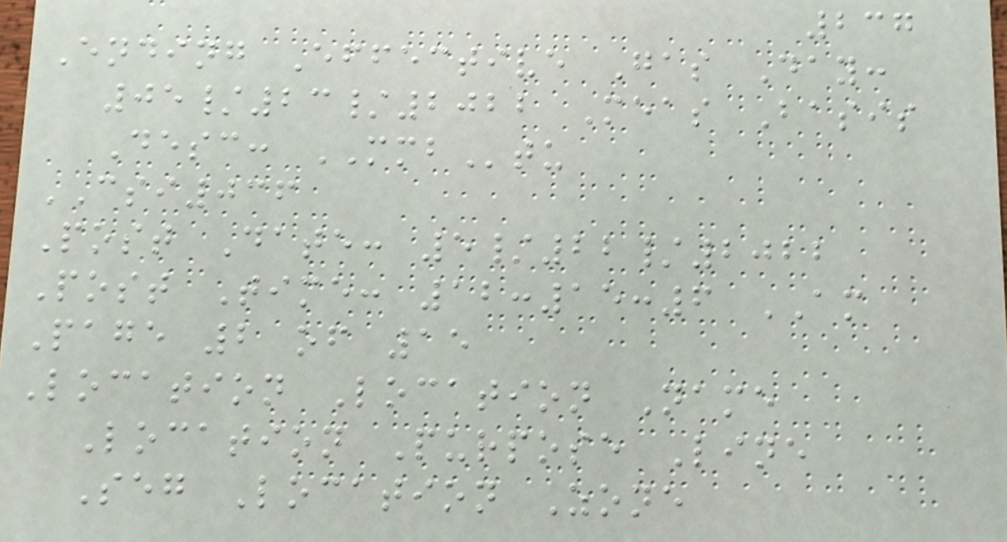237
Ending Effective Gas Day:
05/23/2022 Meas Basis
Desc: MMBtu
CSI036
Post Date: 5/22/2022
Post Time: 12:15:6 AM
Page 2 of 15
Location Location Name
Location Purpose Line
Seg Location Zone
